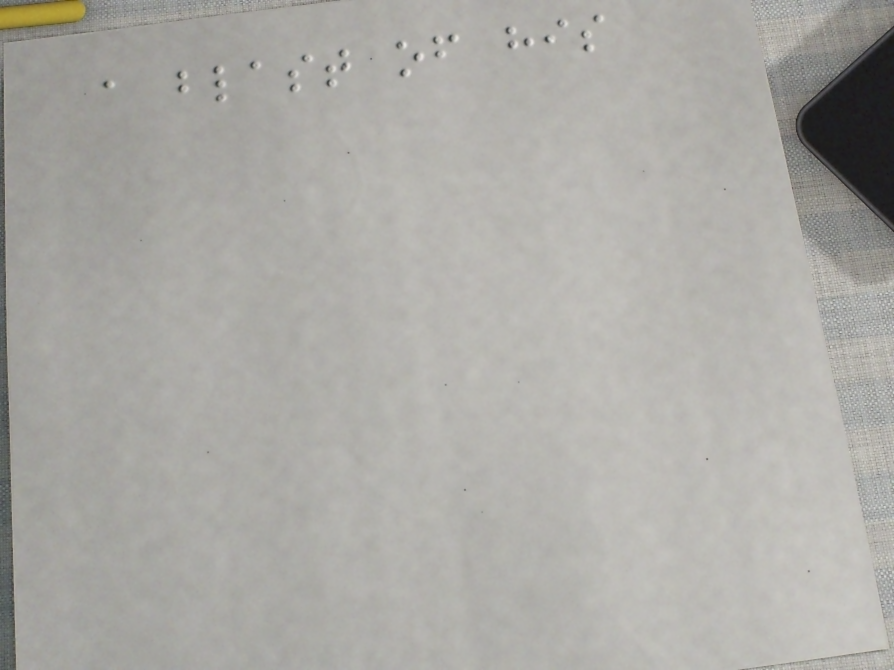a blast of his
